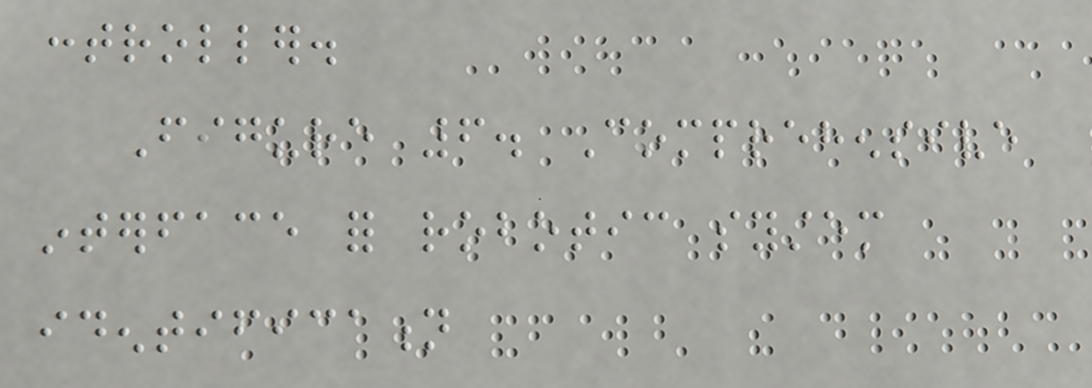controller.
Figure 6. Comprehensive
interface for robotic system
identification
